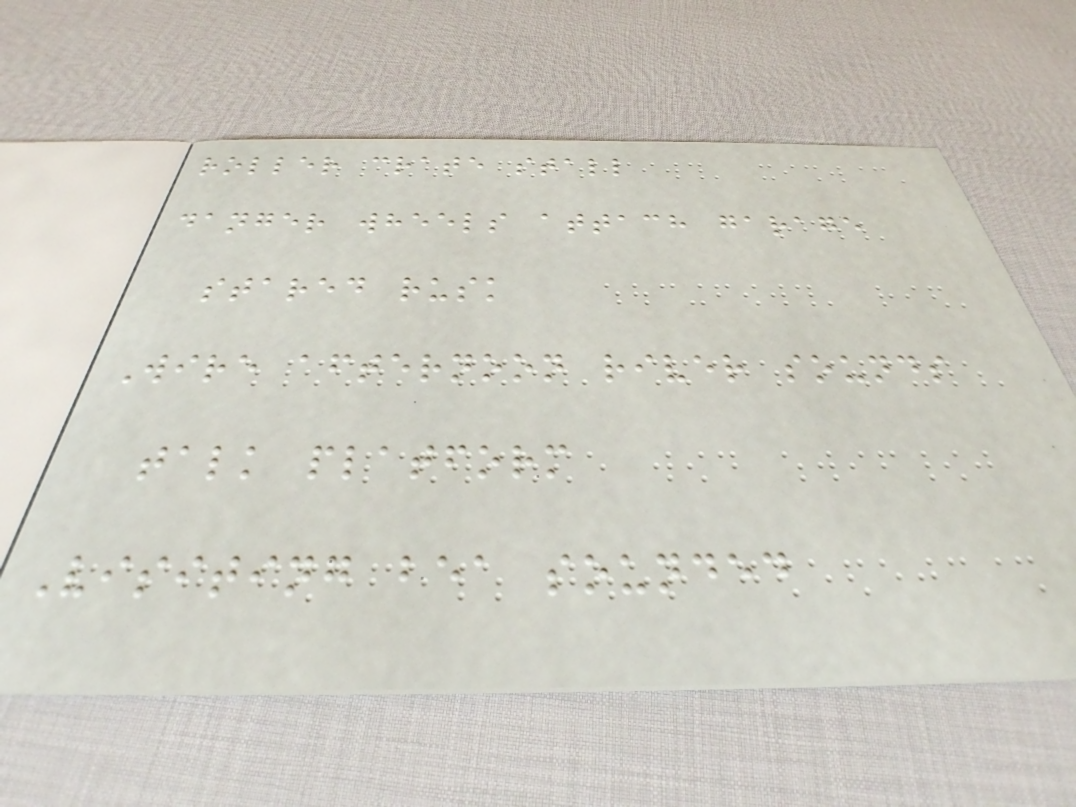roller crate stall
danger wheels attach garage
stared rusk
Wire afternoon river sounds
talk platform
Visiting bea sounded
